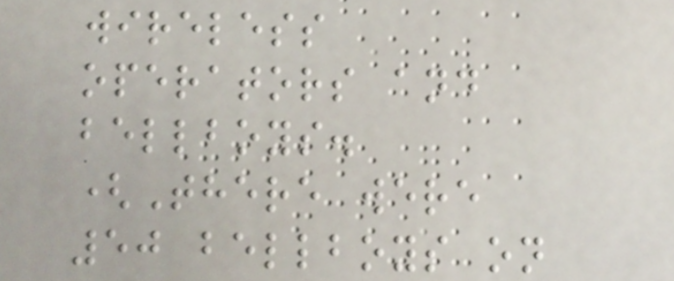wireless
operators and
bellboys.
(There were
50 bellboys on
